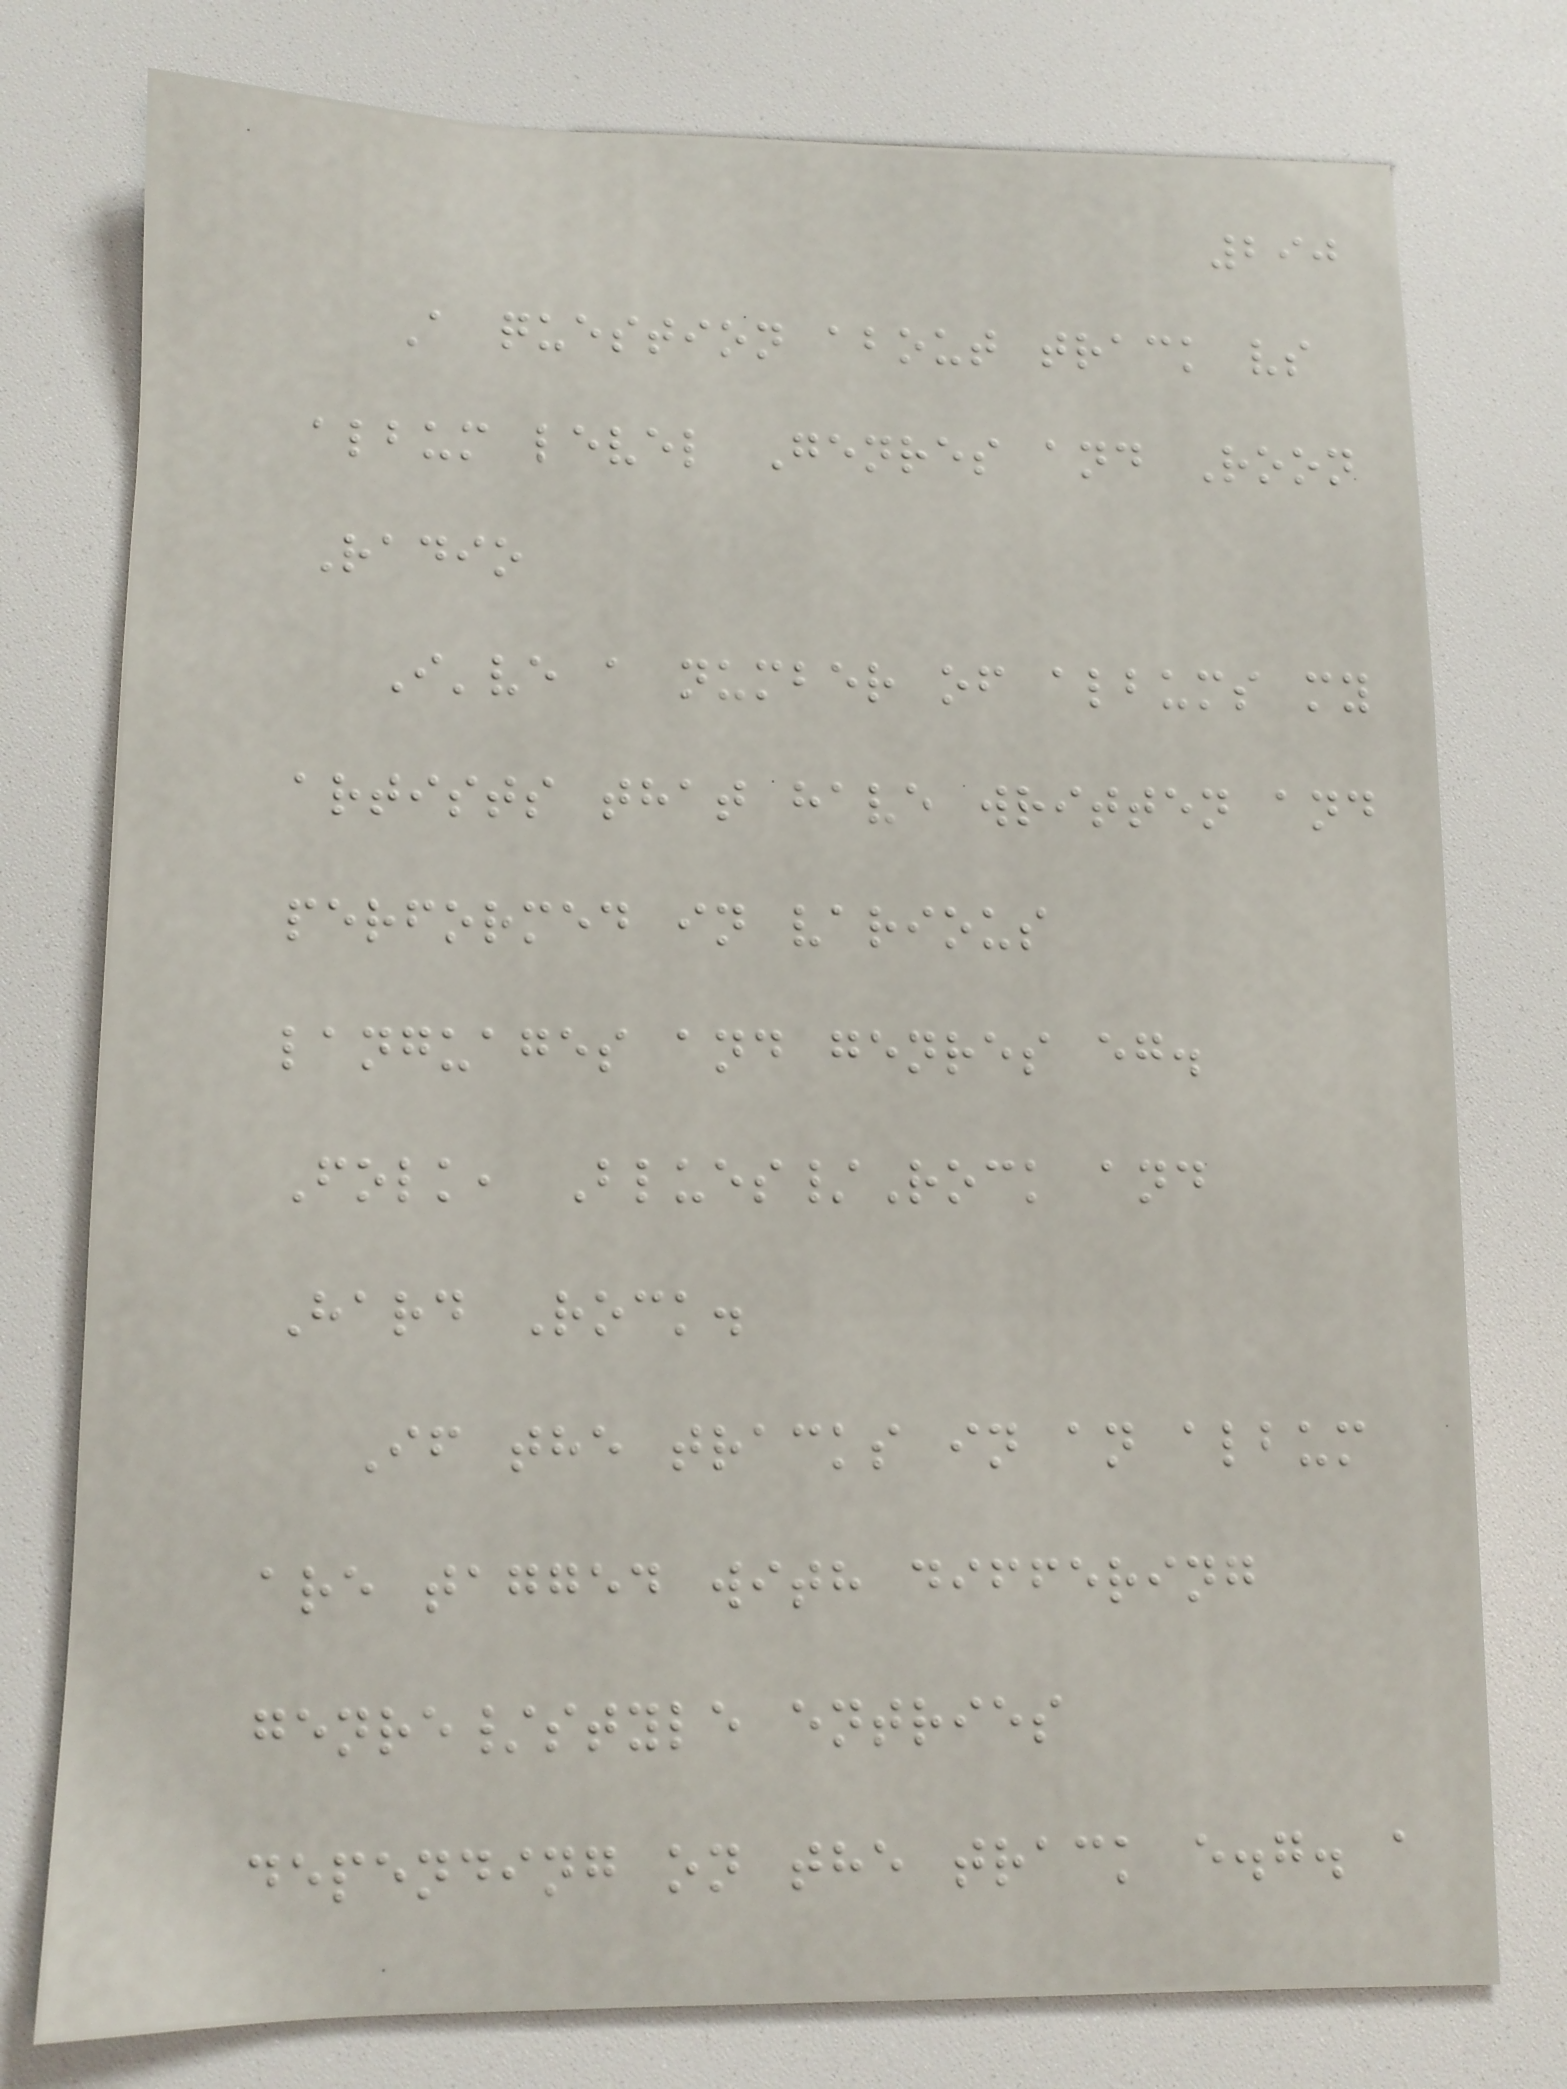290
A question about track vs
album level Genres and Roon
Radio
I've a number of albums my
artists that have written and
performed in various
languages and genres eg.
Folk, Blues/Rock and
Hard Rock.
If the tracks in an album
are tagged with differing
genre/style entries
depending on the track e.g. a
